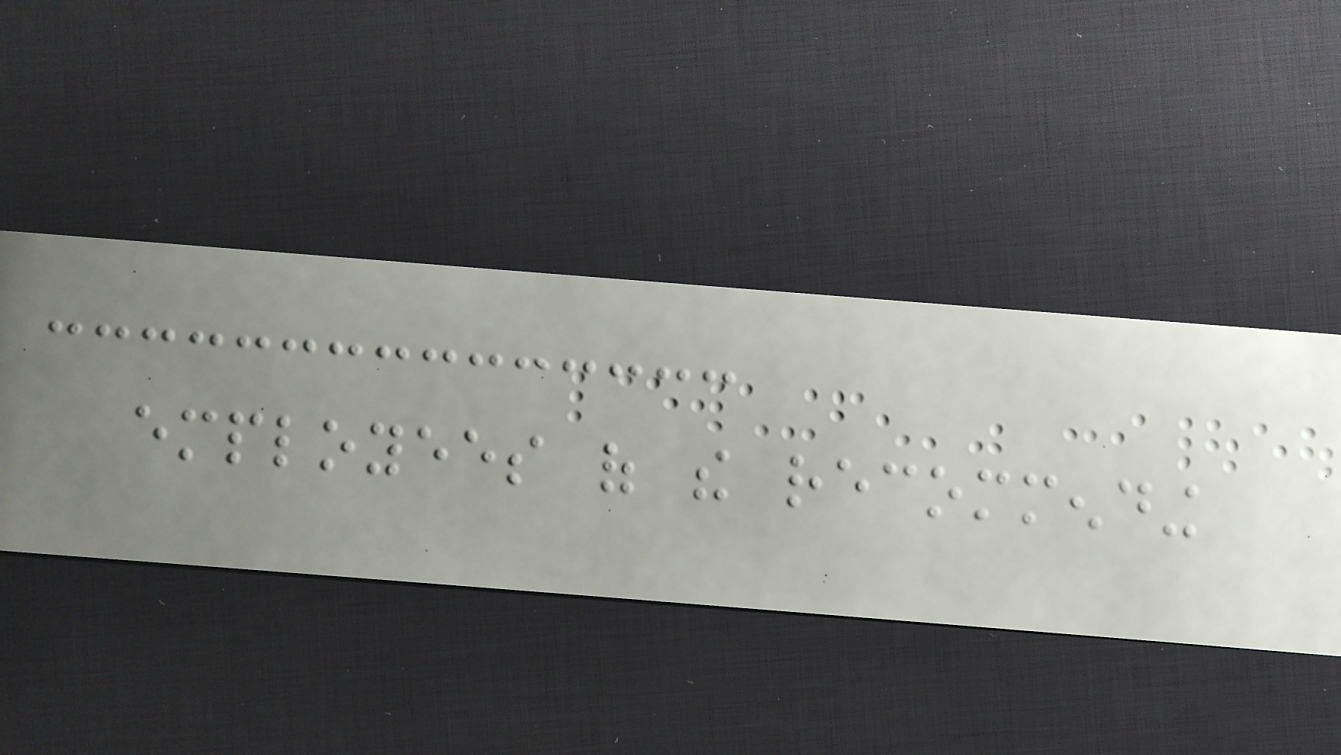employees of the recommending
